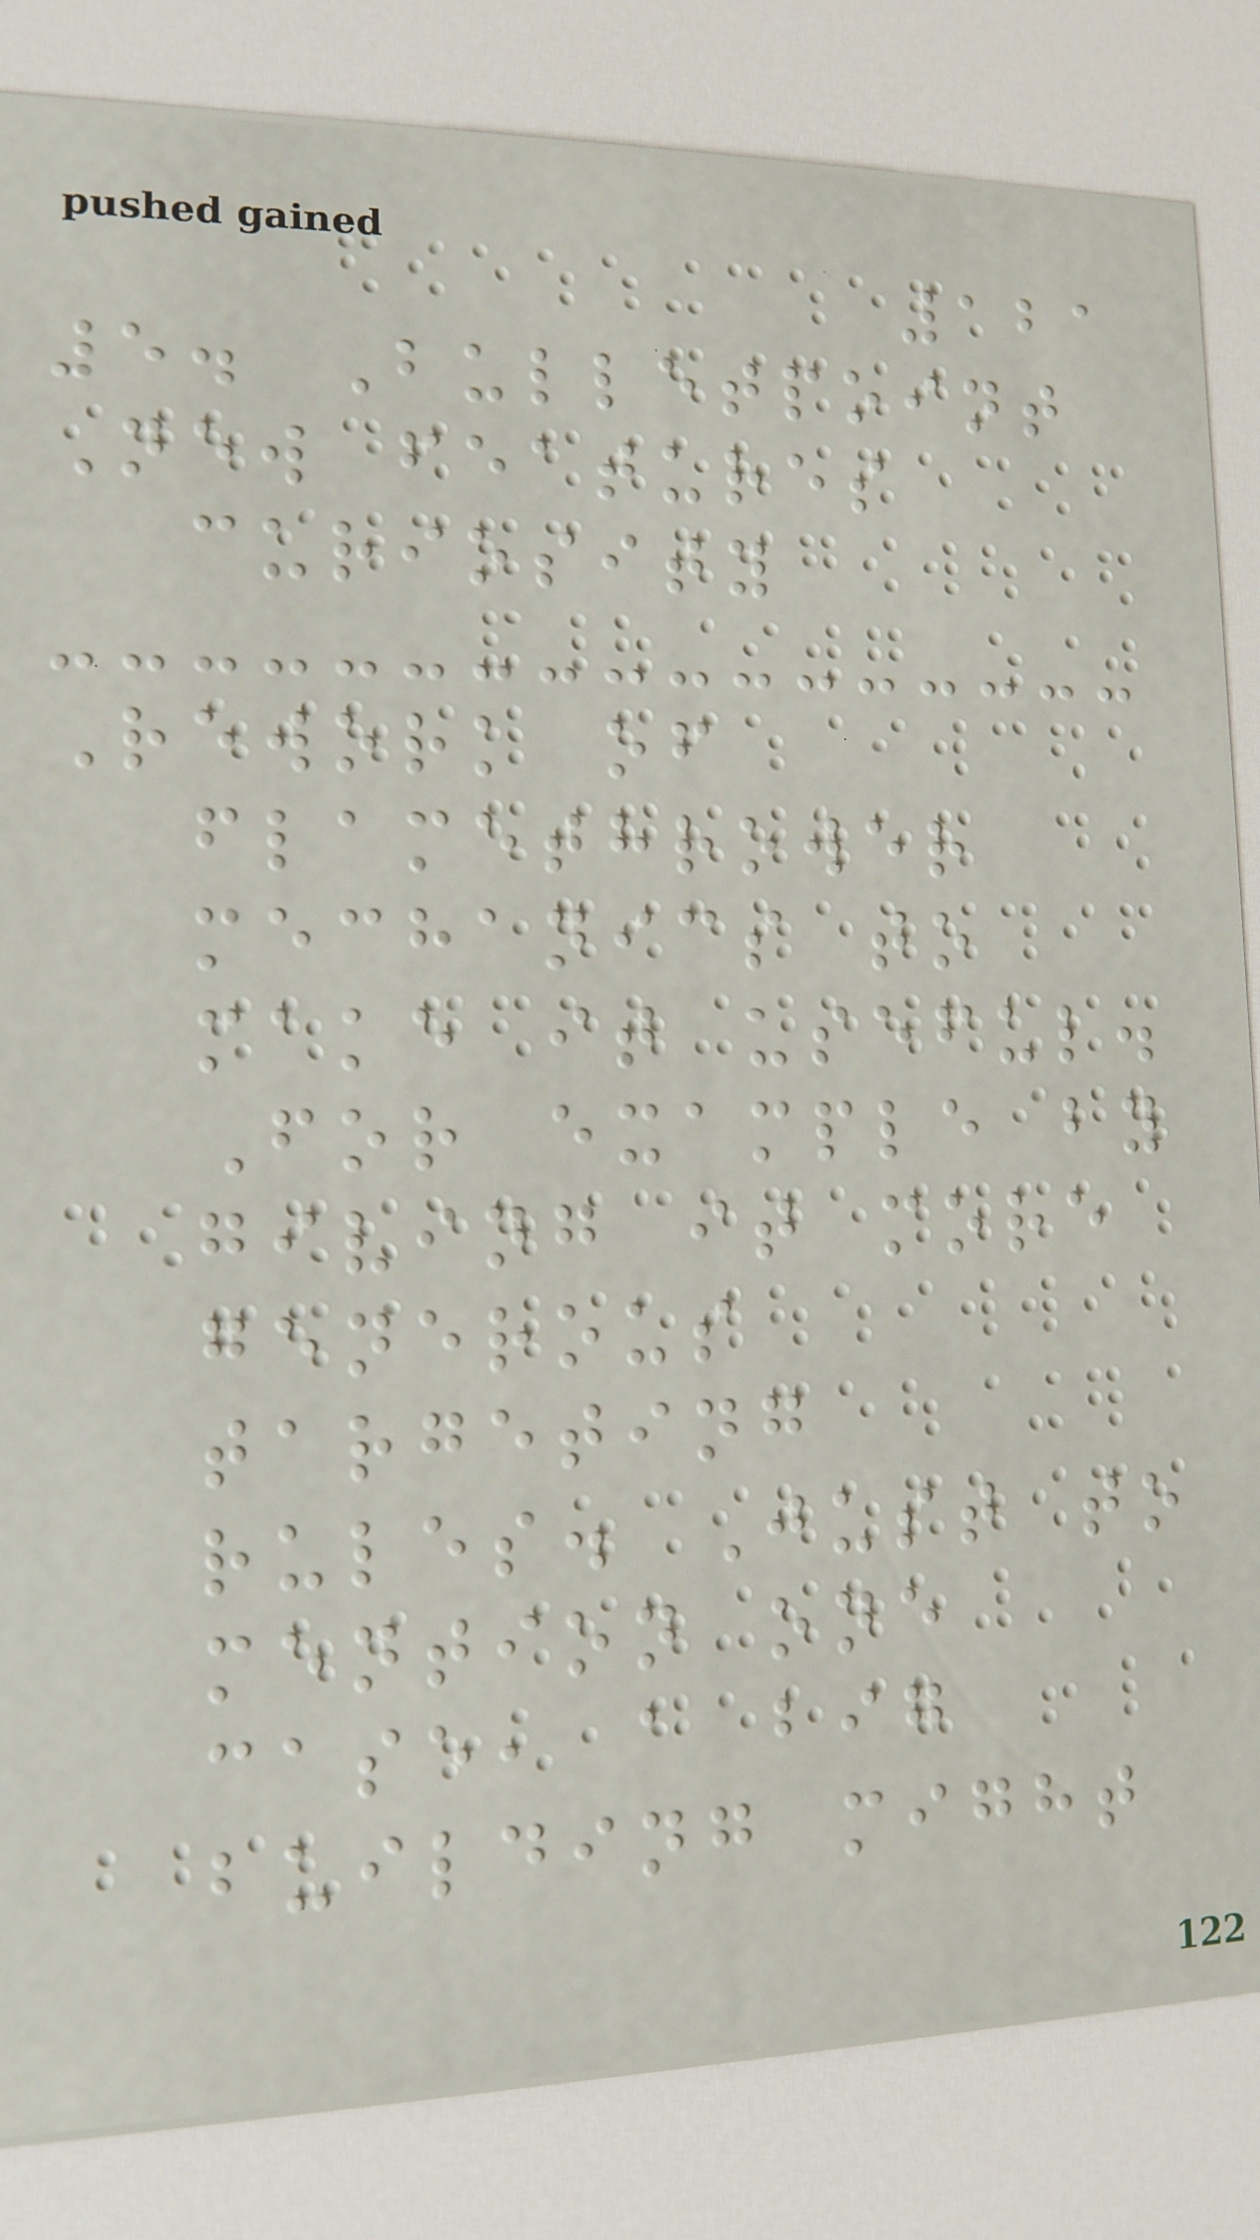121
5. Bulletpoint
New features
curiosity
Rework of
flamethrower
mechanics to
make it useful.
For example by
giving it more
generous
targeting
rules. Just to
mention one
case, a big
building might
